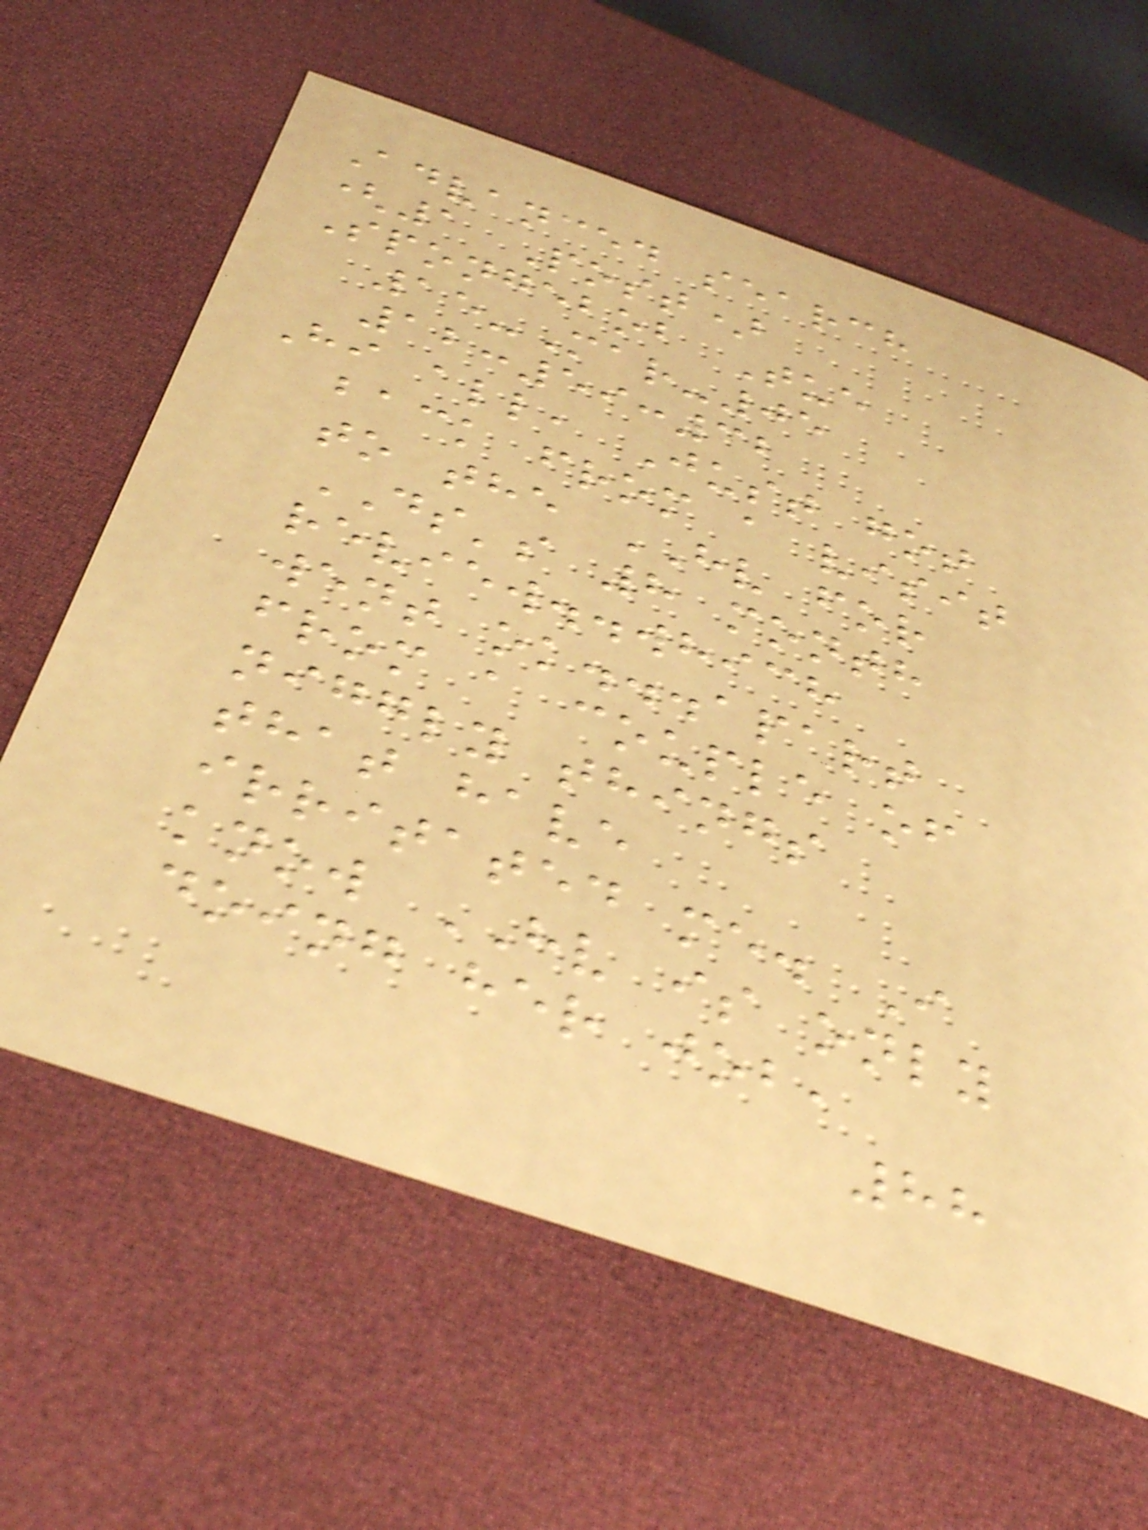Advanced search
(1 Post)
Spongebob Tue
15-Mar-05
12:59:32
Hi all, Just got
back from a visit
to the HV for
DS's 8 month
review..which
went ok...apart
from a couple of
niggly things
that have
irritated me. I
know HV is only
doing her job,
88
